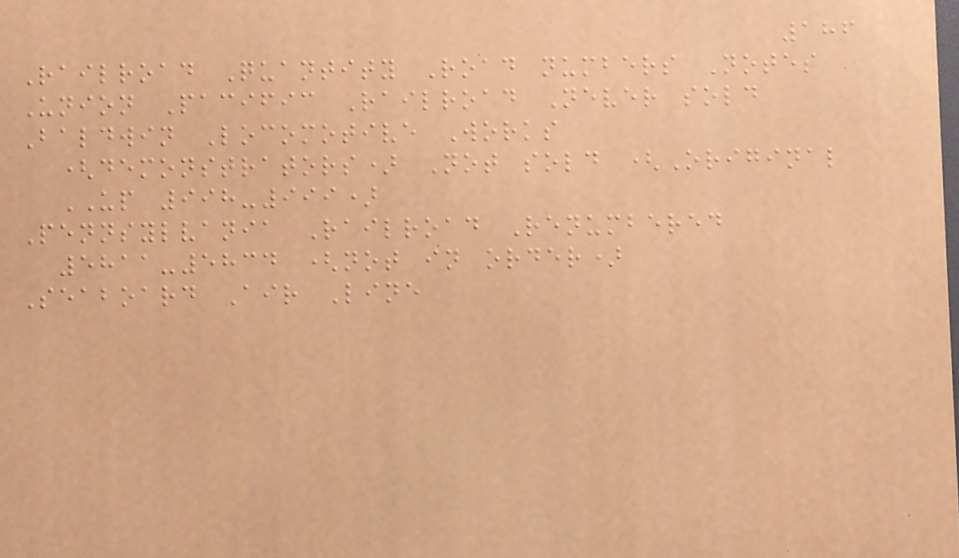186
Railroad Quantity Road numbers Notes
Union Pacific Railroad Never sold
Baldwin Locomotive Works
(demonstrators) Not sold (Original
UP 998-999)
Pennsylvania Railroad Renumbered
5811-5834 (not in order)
Seaboard Air Line
